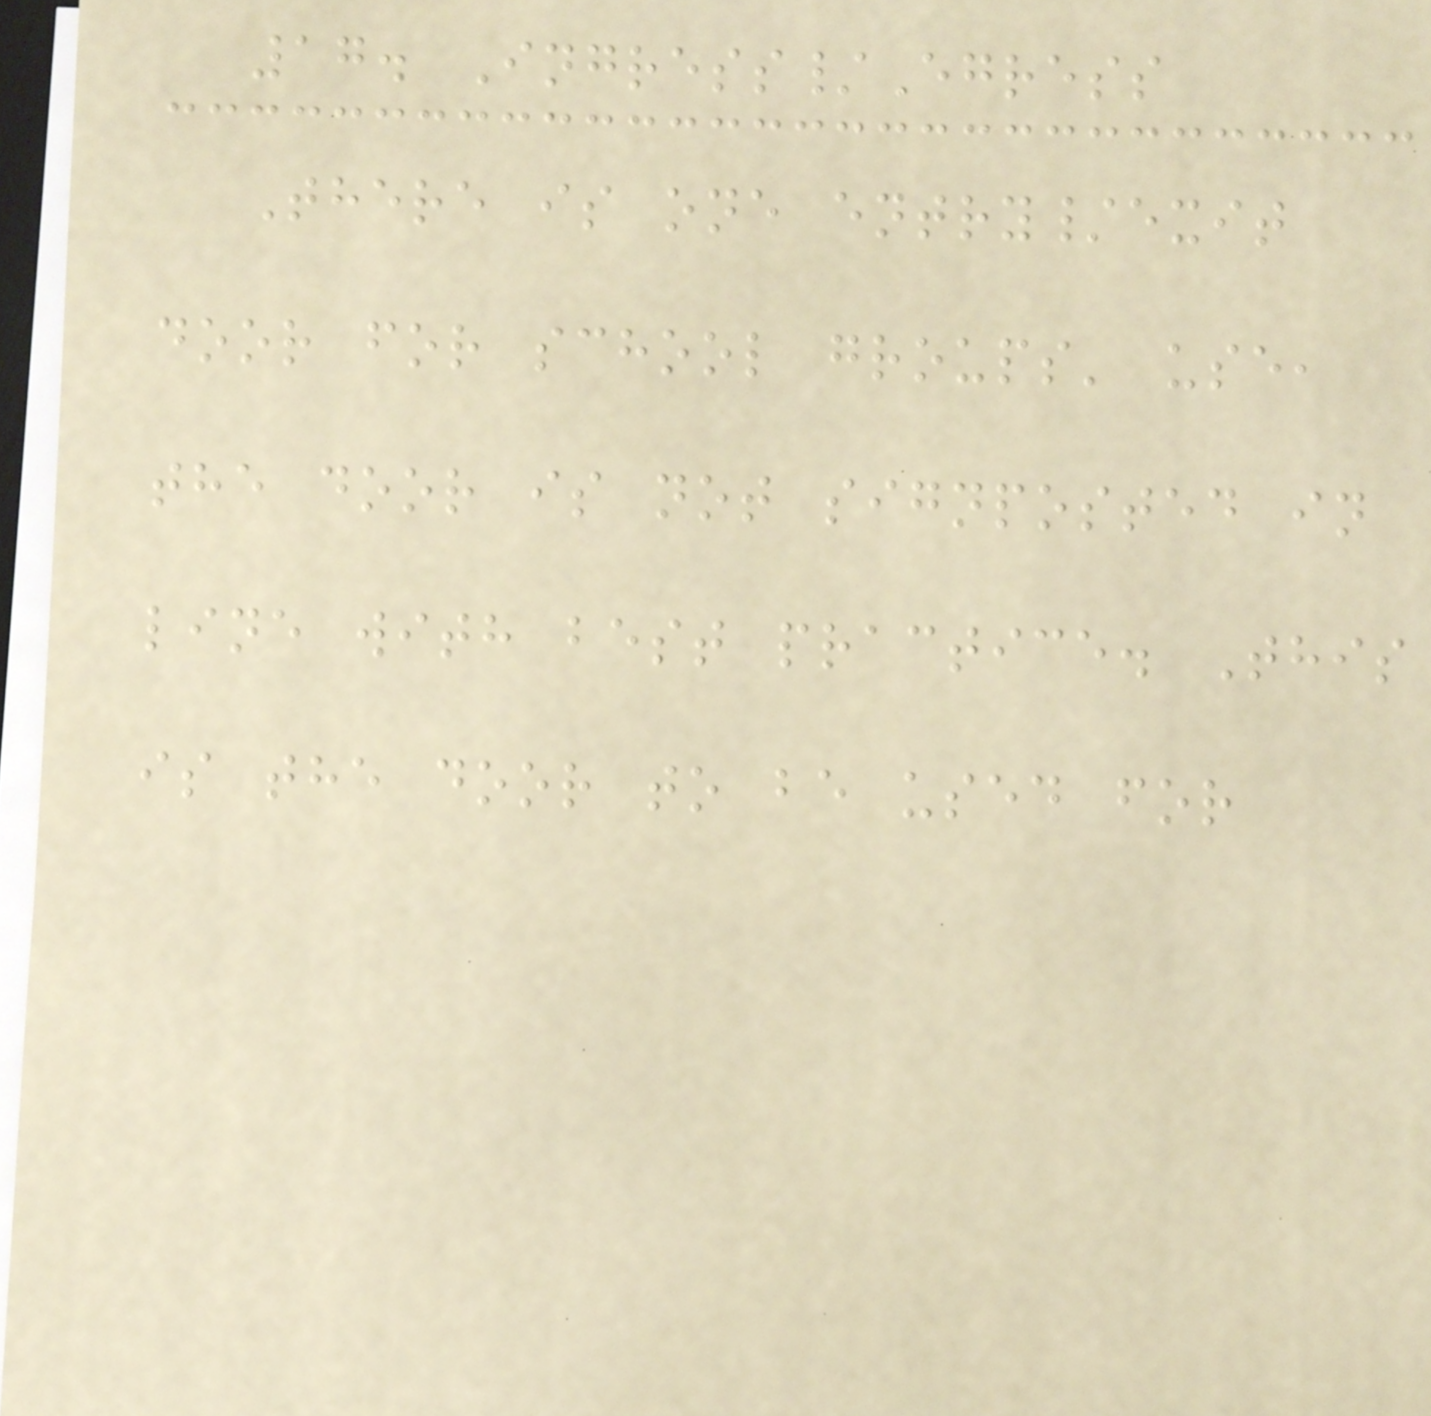17. Ingress/Egress
There is one entry/exit
door for school groups' use,
the door is not signposted in
line with best practice. This
is the door to be used for
